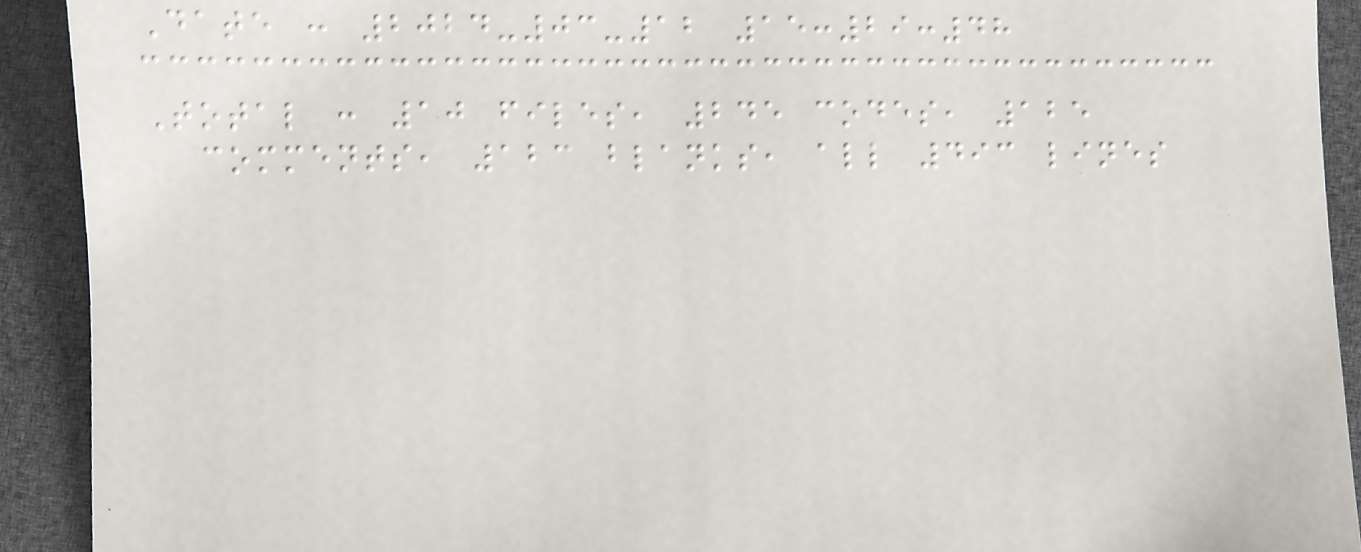Date : 2024-03-12 15:29:48
Total : 10 files, 245 codes, 125
comments, 123 blanks, all 493 lines
